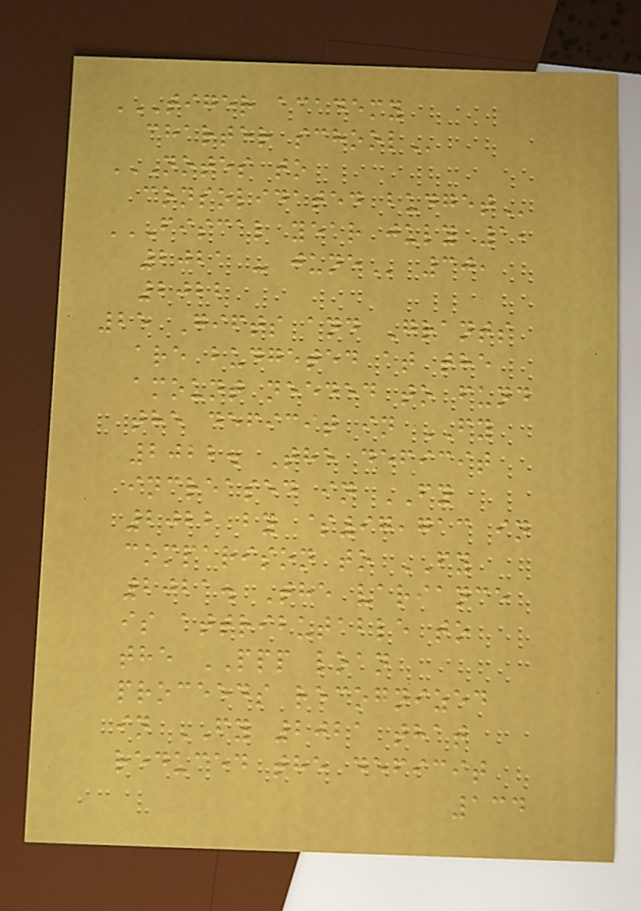TIGER ACADEMY
CHARTER SCHOOL
NOTES TO
CONSOLIDATED BUDGET
FISCAL YEAR JULY 1,
2021 - JUNE 30,
2022
25 Gifts and Grants
are budgeted at the
amount needed to fund
the deficit in FY
2022. The deficit
increased in FY
2022 by $97,713 in
comparison to FY
2021. The variance
is attributable to
the PPP loan
proceeds recognized
in FY 2021 that
reduced the deficit
134
